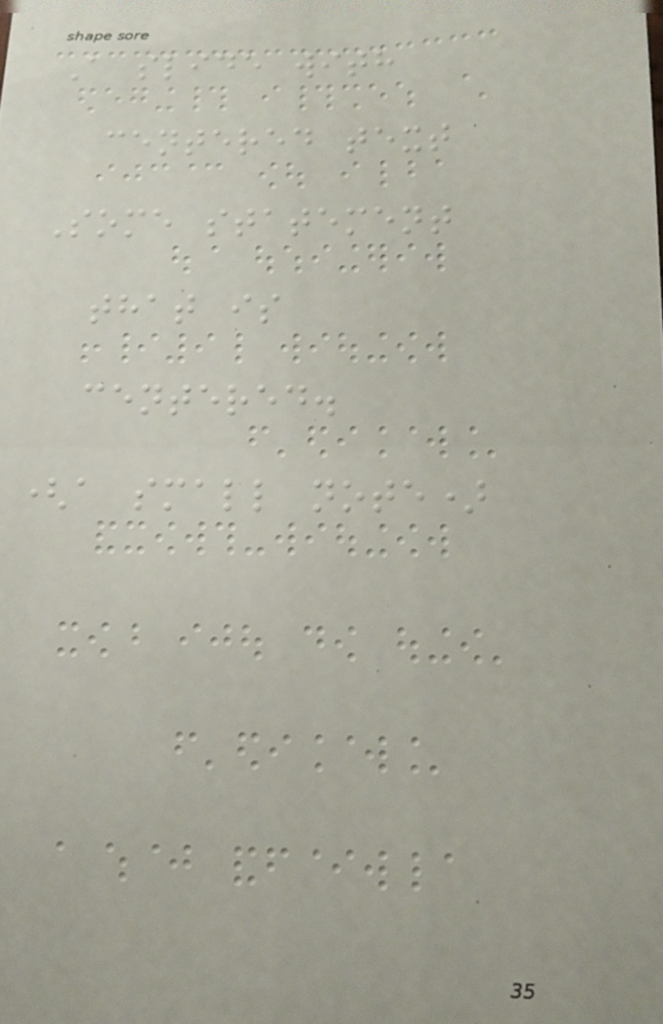A slide with
centered text
Some statement
that is
centered.
(a small note)
